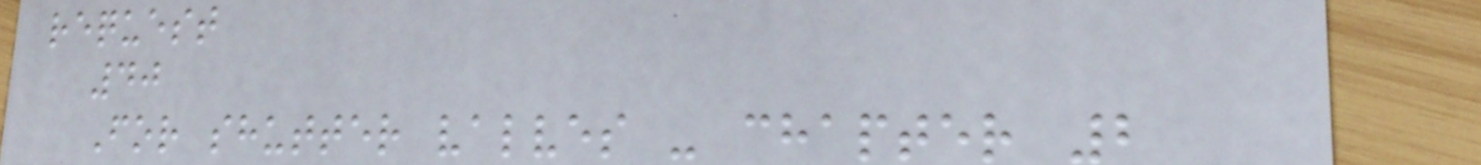request
40
For shutter valves - chapter 2
